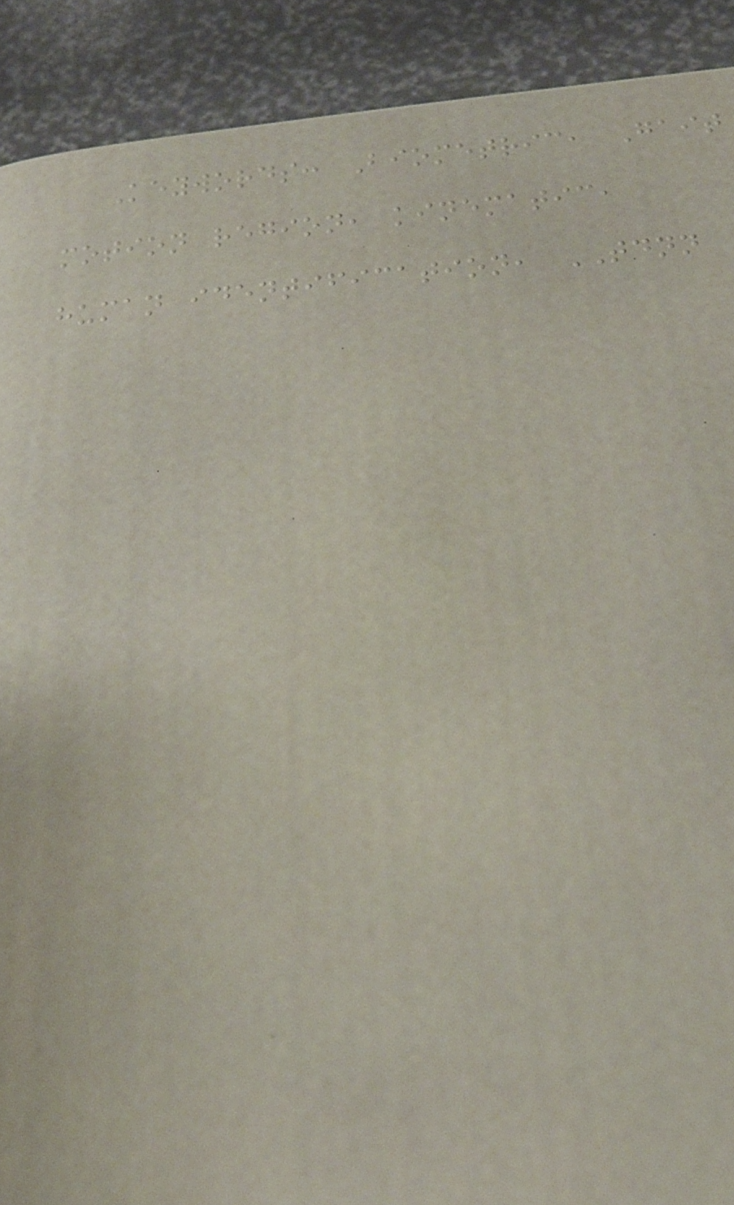Keywords: Biometric, Gait
motion region, kinematic,
human identification, TDNN
